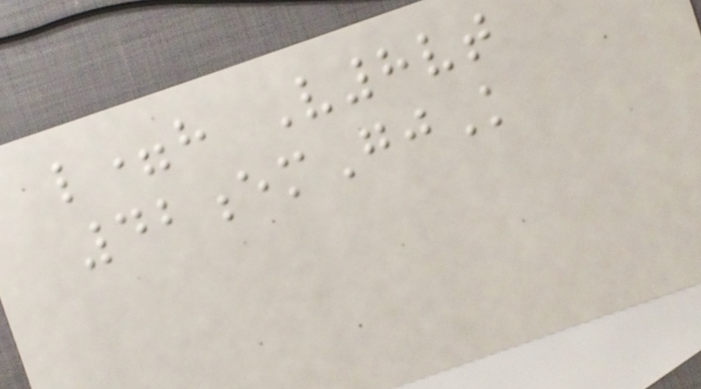l=h V8vt
42emGjK
